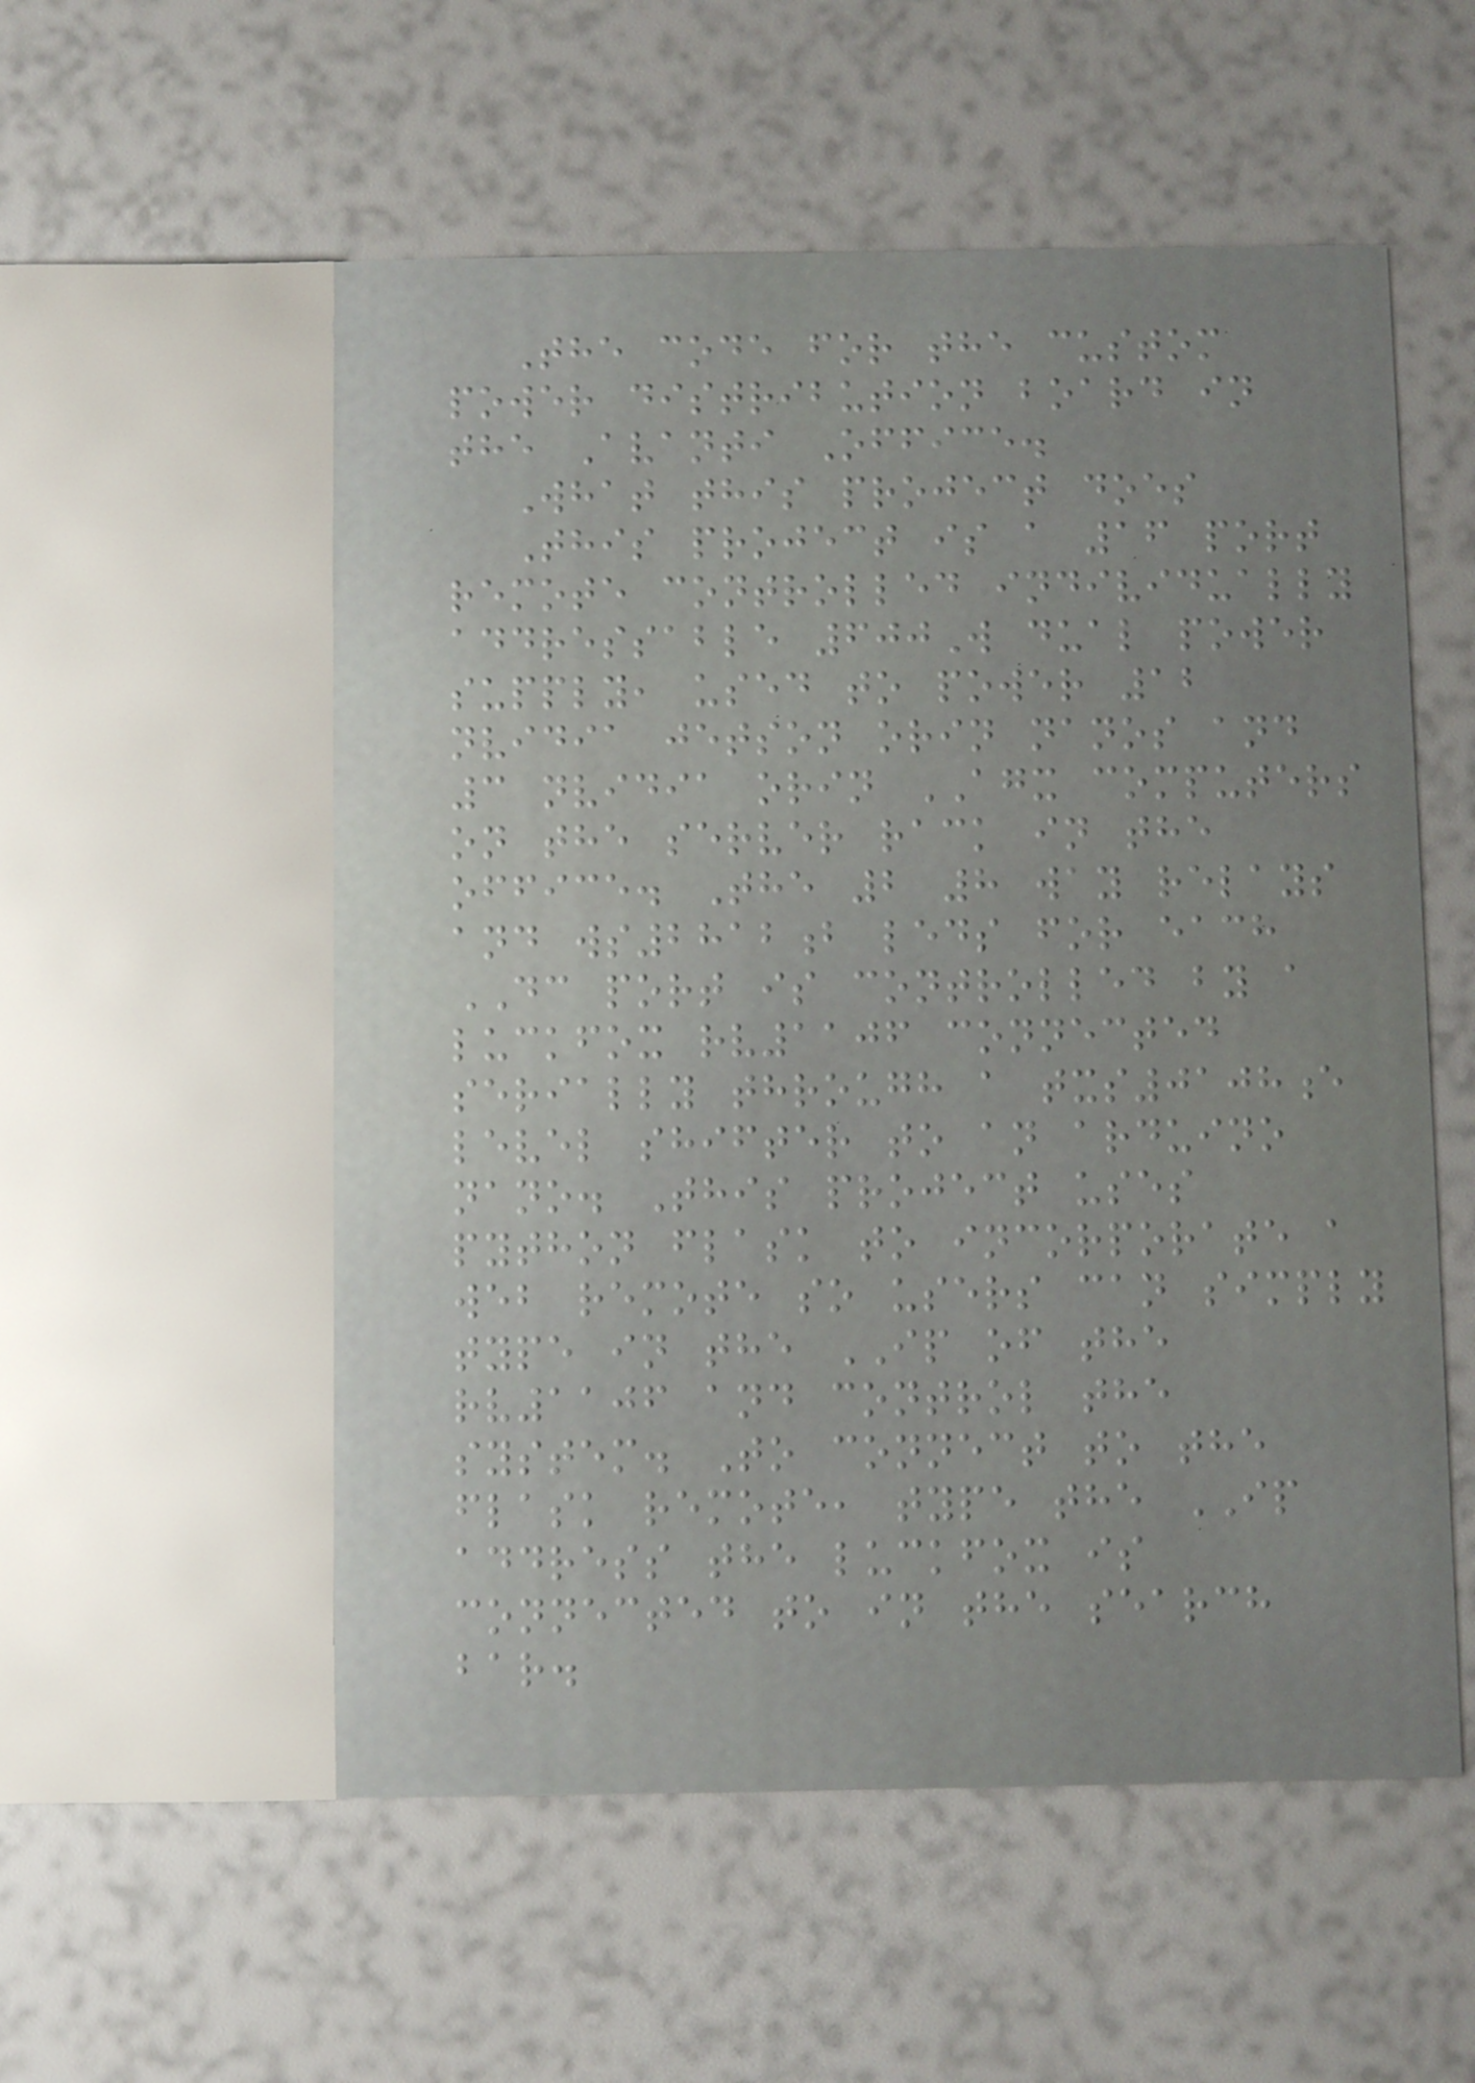The code for the custom
power distribution board in
the Avanti Office.
What this project does
This project is a 16 port
remote controlled individually
addressable 600W dual power
supply, used to power 12
nvidia jetson orin nanos and
3 nvidia orin AGX computers
on the server rack in the
office. The 2 8 way relays
and ws2812b leds for each
DC port is controlled by a
luckfox rv1106 connected
serially through a txs0108e
level shifter to an arduino
nano. This project uses
python flask to incorporate a
web remote so users can simply
type in the IP of the
rv1106 and control the
system. To connect to the
flask remote, type the IP
address the luckfox is
connected to in the search
bar.
